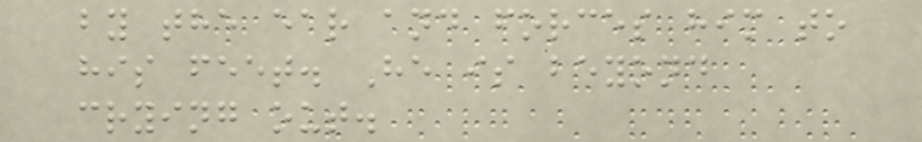by the ear and forces him to
his feet. He is beyond
crying out.
